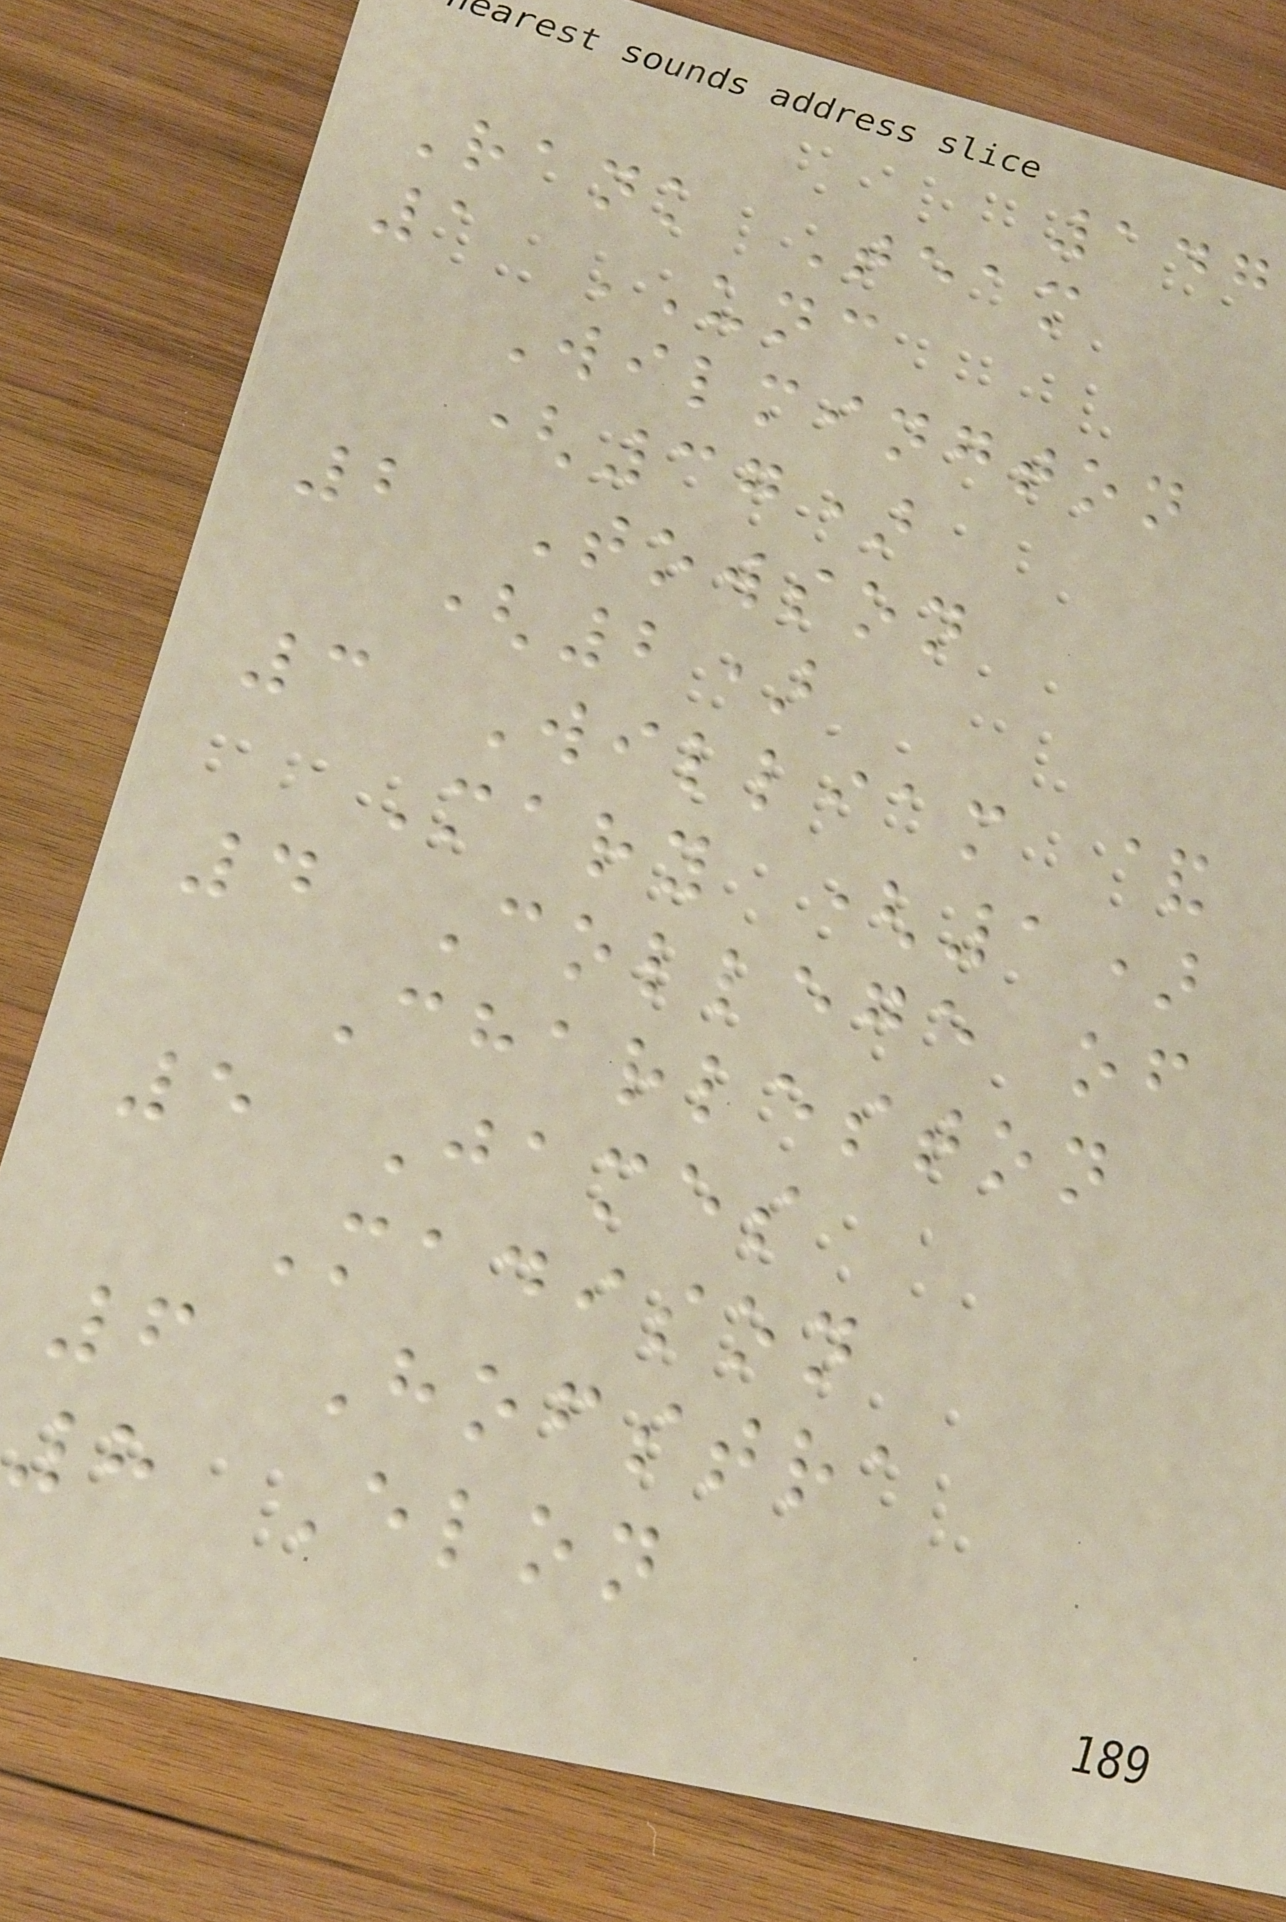147
Rank Team
1 UNC
Wilmington
(37)
2 Towson
(2)
3 William &
Mary (1)
4 College of
Charleston
5 James
Madison
6 Hofstra
8 Elon
